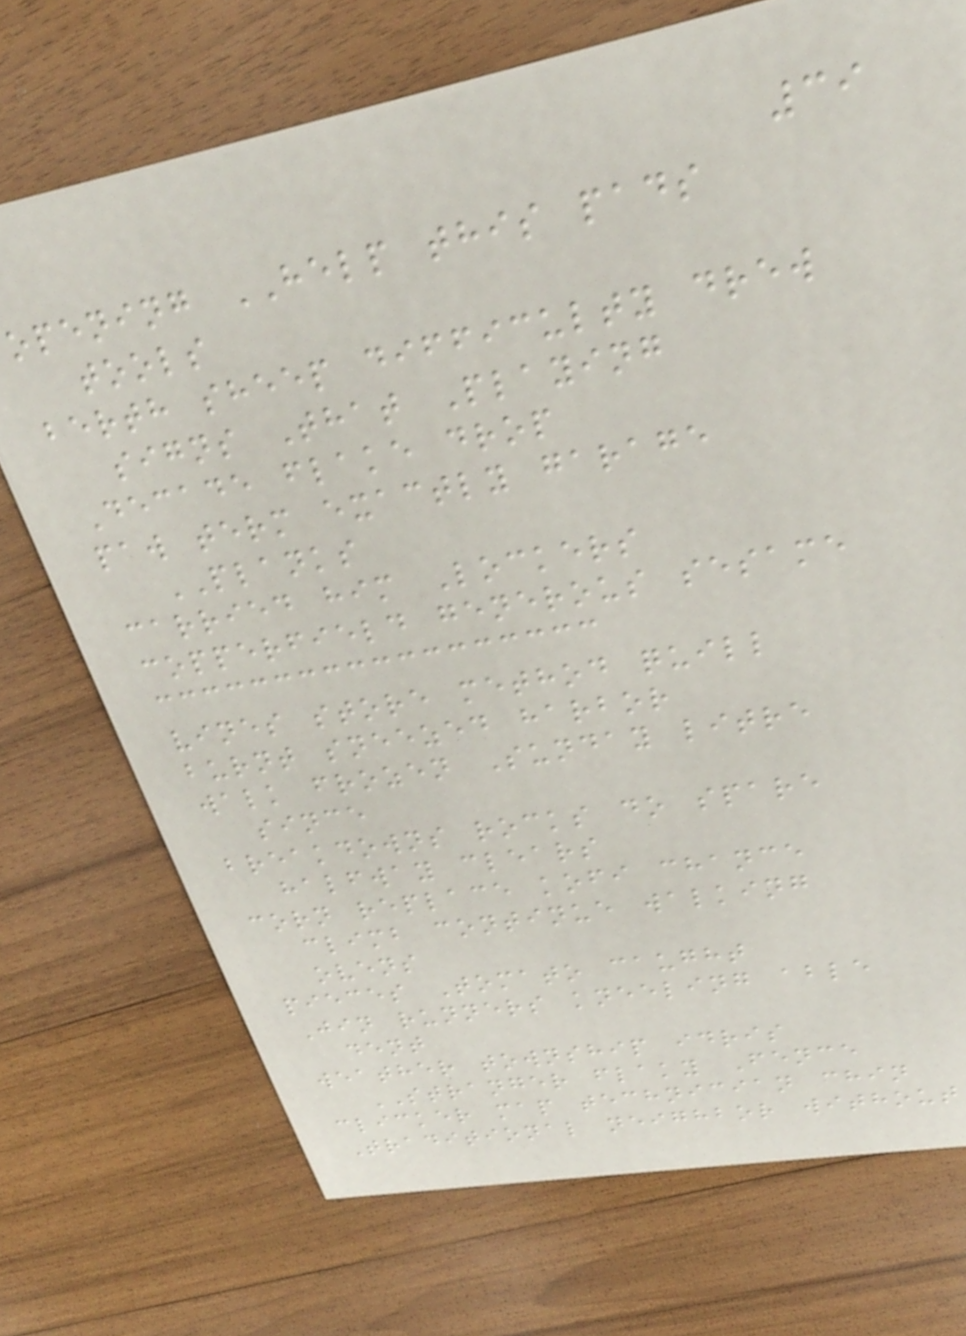39
opening HELP this pads
tools
berth sheep difficulty drew
signs That Playing
Decade flake drop
paw term exactly garage
PLANKS
carried him Lockers
copperfield generous sesame
vines store method quill
burnt sneezed harbor
walk frozen Sunday litre
since
breakdowns rocks do spare
halfway clears
corn replace kofi chance
climb continue walking
ovens
pieces Tomato caught
Jin runners kneeling able
dent
weather township idris
STRANGER flaky Fence
clicker map technician chin
Traditional neighbor without
